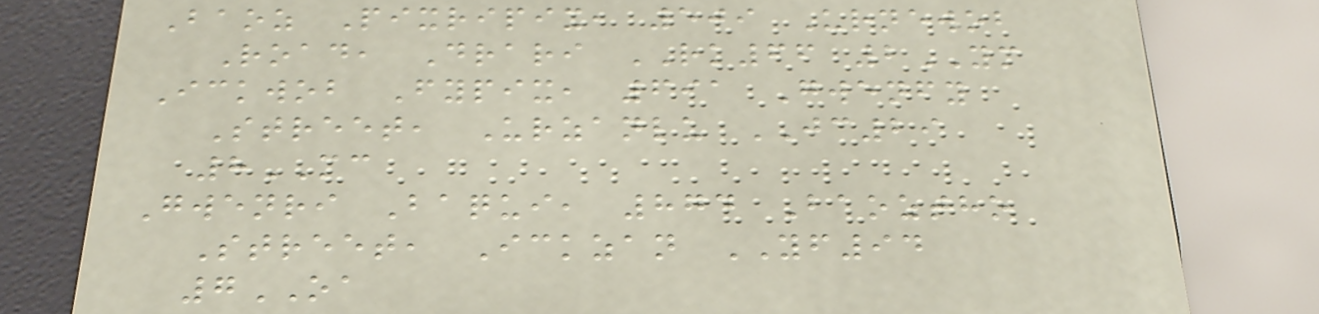Baoz Pixripix, 509 Urnewob
Road, Drari RK66 2YM
Ickwob Fypix, 691 Gwenfy
Street, Urzanlu JC29
8MC
Gwenri Baqui, 874 Baoztho
Street, Ickzan YF94
7OA
